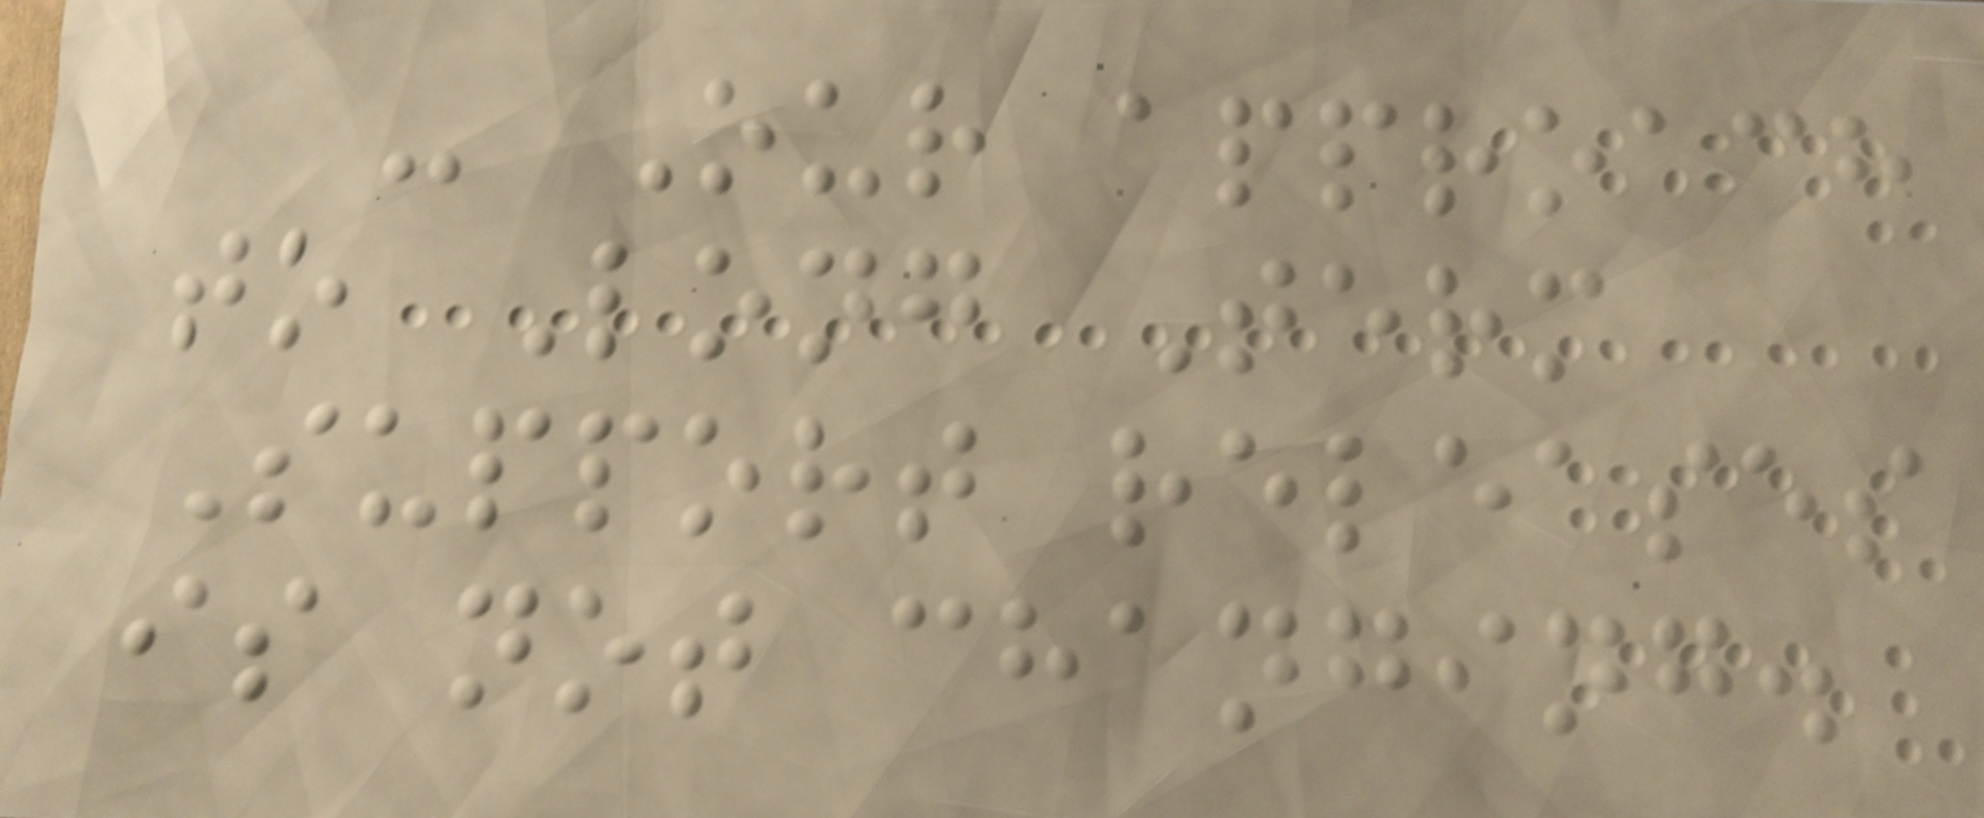- Our approach
to Long Term
Support releases
is not changing.
